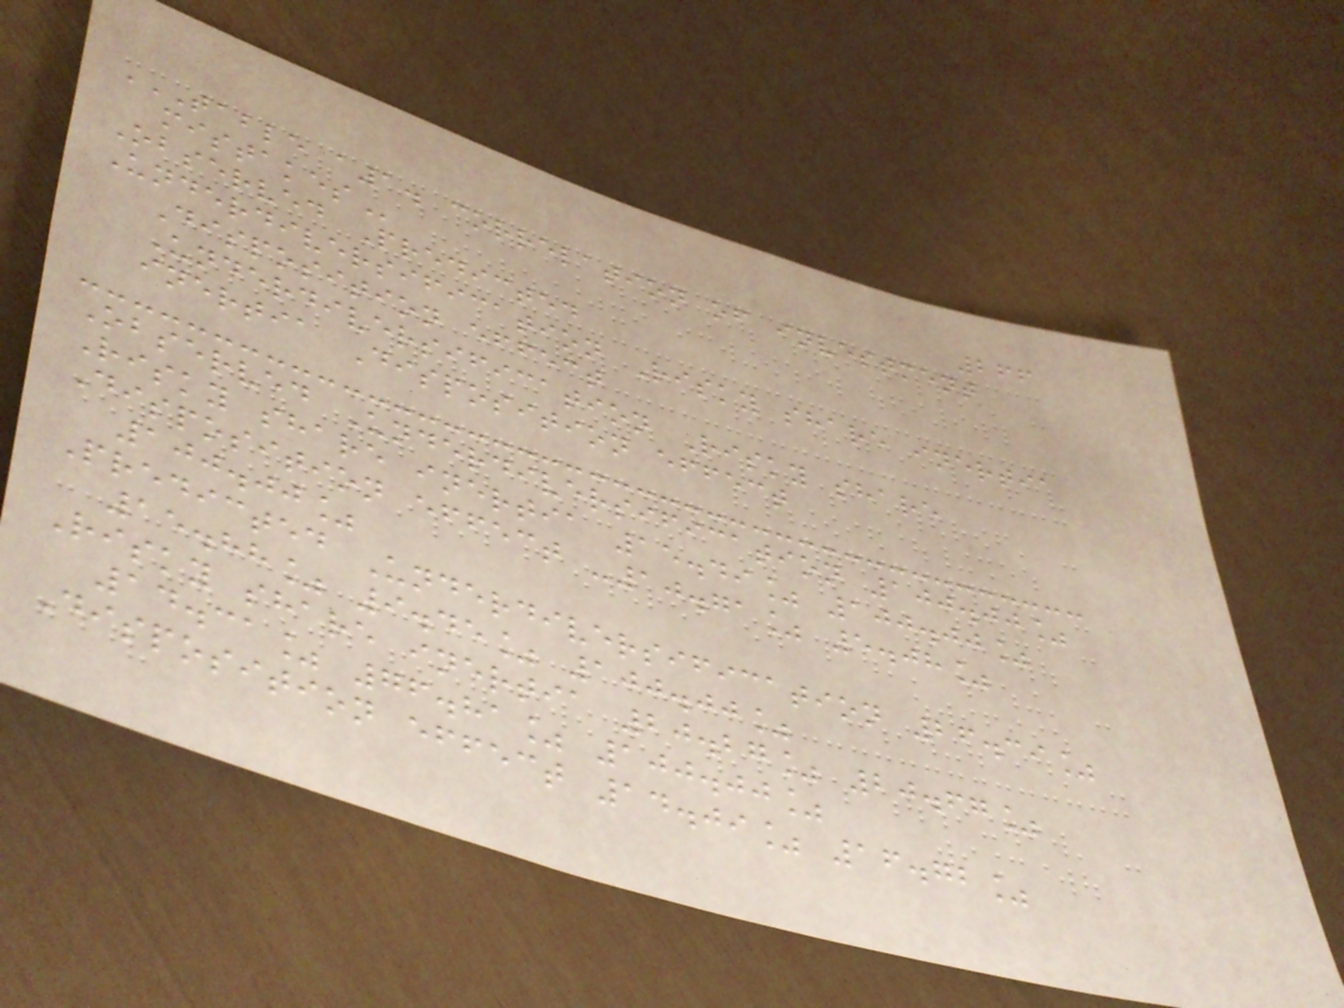266
TABLE A1. CORRELATION OF INVESTMENT
MISTAKES
Observed Predicted
Underdiversification Risky share inertia
Disposition effect
Underdiversification Risky share
inertia Disposition effect
Observed Underdiversification 100.00%
Risky share inertia 15.49% 100.00%
Disposition effect -10.71% 5.08%
100.00%
Predicted Underdiversification 26.39%
15.88% 9.45% 100.00%
Risky share inertia 20.27% 20.67%
14.31% 76.81% 100.00%
Disposition effect 14.09% 16.72%
